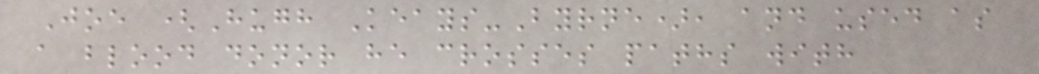Joe (Hugh Keays-Byrne), and used as
a blood donor he crosses paths with
